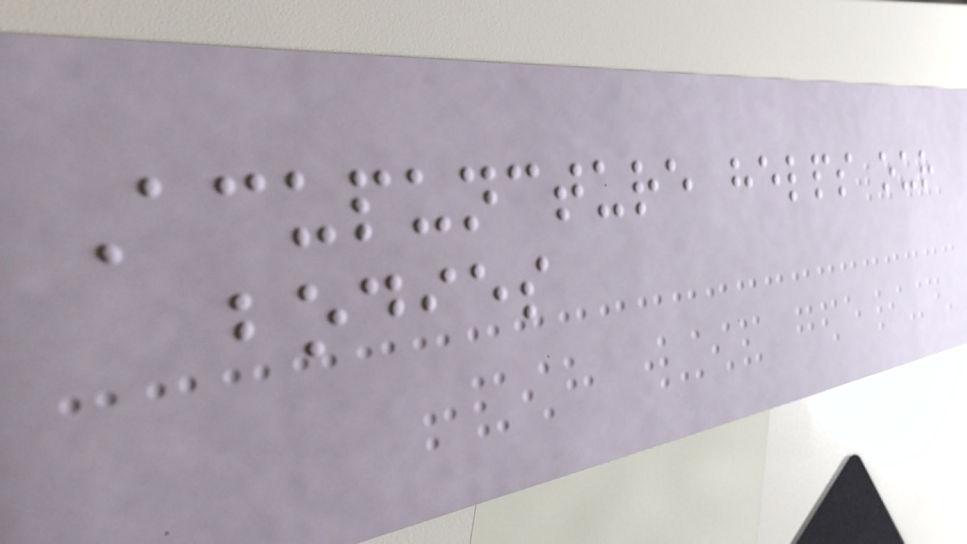Acupuncture helps our
bodies
